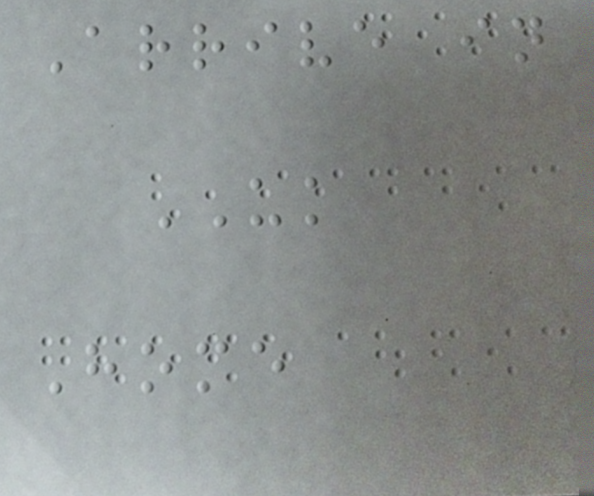Arrive in
UK
Home
